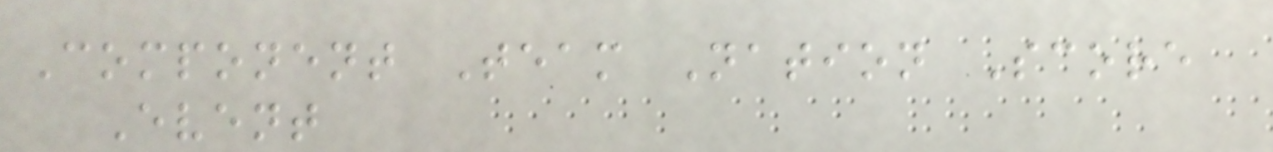Component Team Nation Score
Event
